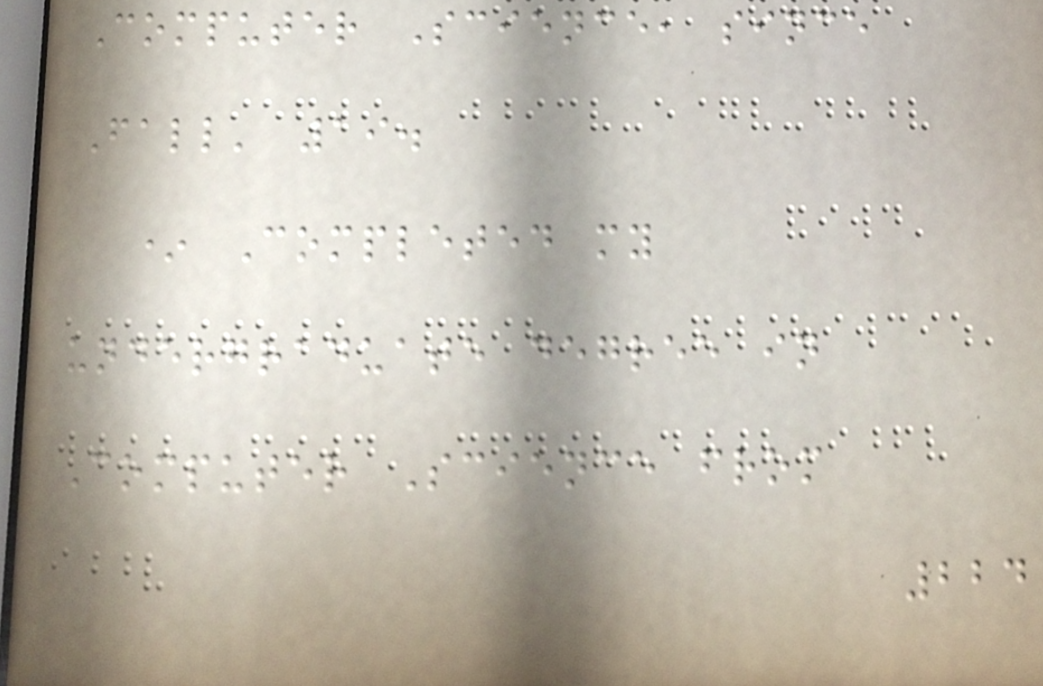Computer Science, since
Fall' 19.
* Completed my
undergraduate degree in
Computer Science from
224
